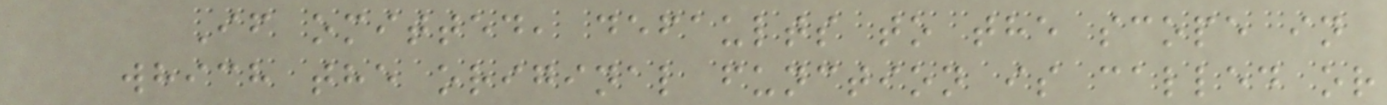If omitted, defaults to the scope in
which the original function is called or
